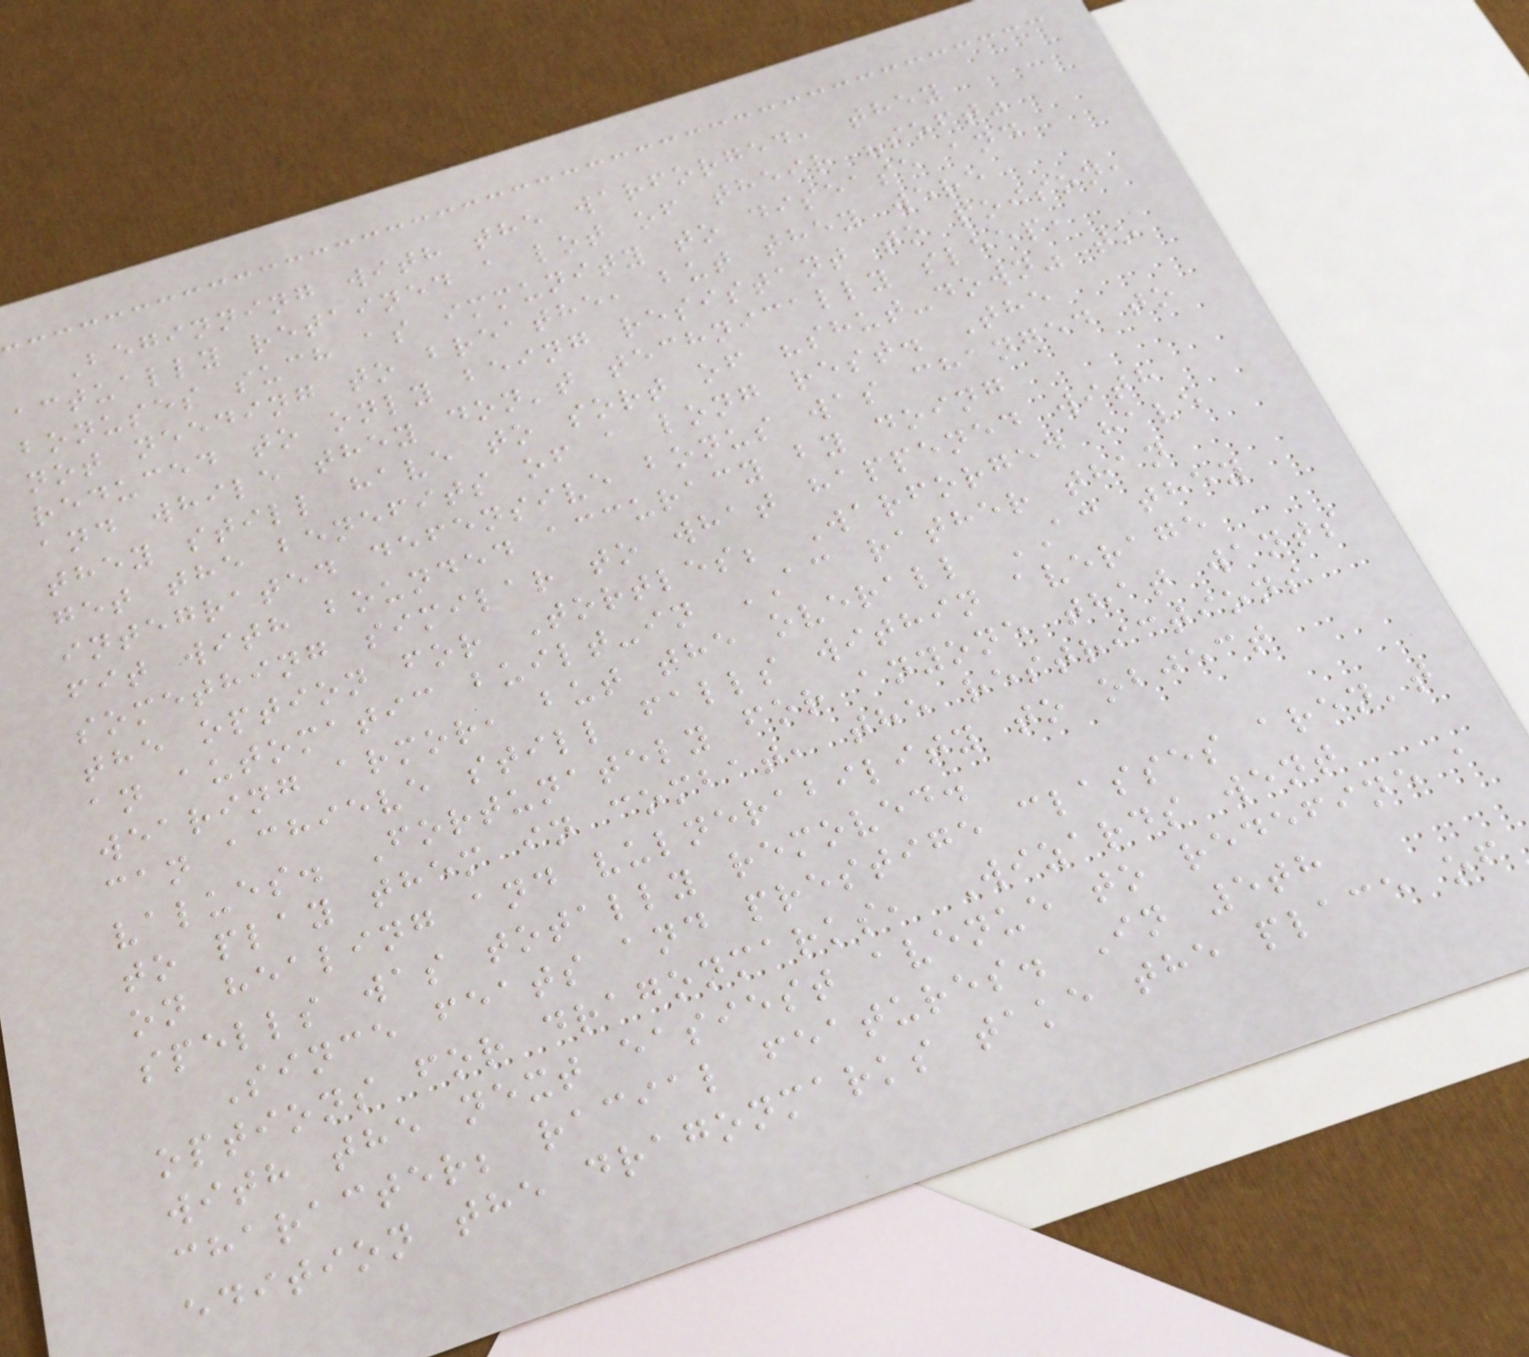Beginning with the warforged, they
actually retained a lot of their "soft"
bonuses such as immunity to disease and
not needing to breathe, but they were
reduced to only being resistant to poison,
and while they don't technically sleep,
they still have to sort of "shut-down" to
get the benefits of a long rest. The
integrated defensive bonus was changed to
fit with bounded accuracy by doing
something similar to what happened with
the option for Tortles; Warforged have
an automatic built-in AC rather than
wearing armor, but the overall AC they
can achieve still falls within average
values. Fortunately for anyone that wants
to play them in combat, the restrictions
on healing and vulnerability to object
spells was totally removed.
Since feats and prestige classes aren't
options for dragonmarks, Wizards went
with the next easiest avenue to redefine a
character; racial features. In 5th
edition the dragonmarks take the place of
